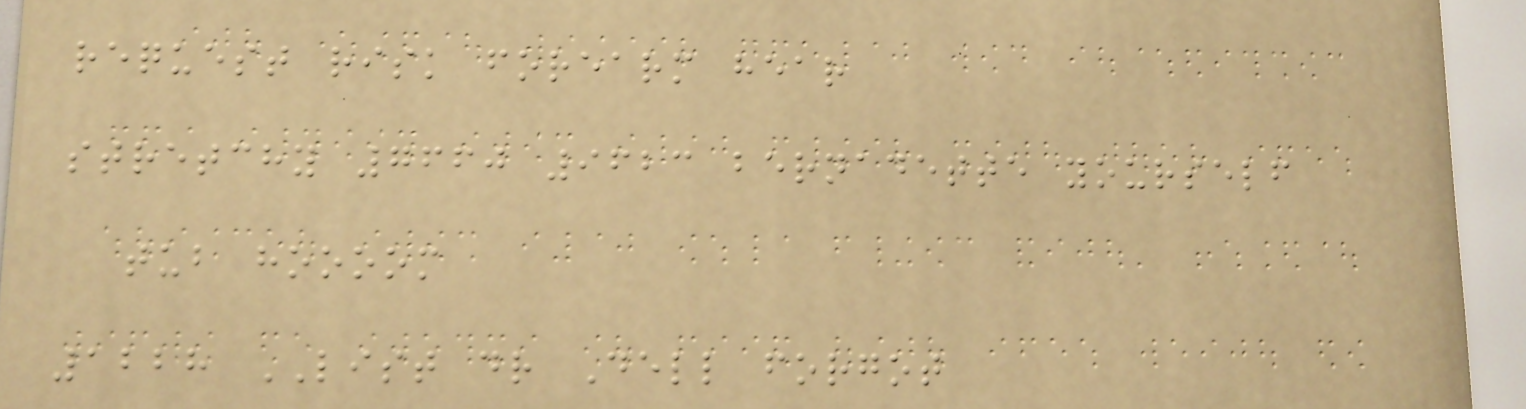request risk forearm hear
stretchy 7660 9623 bernadette yourself
tub hoooom
1228 LIST dr Dell forgot
